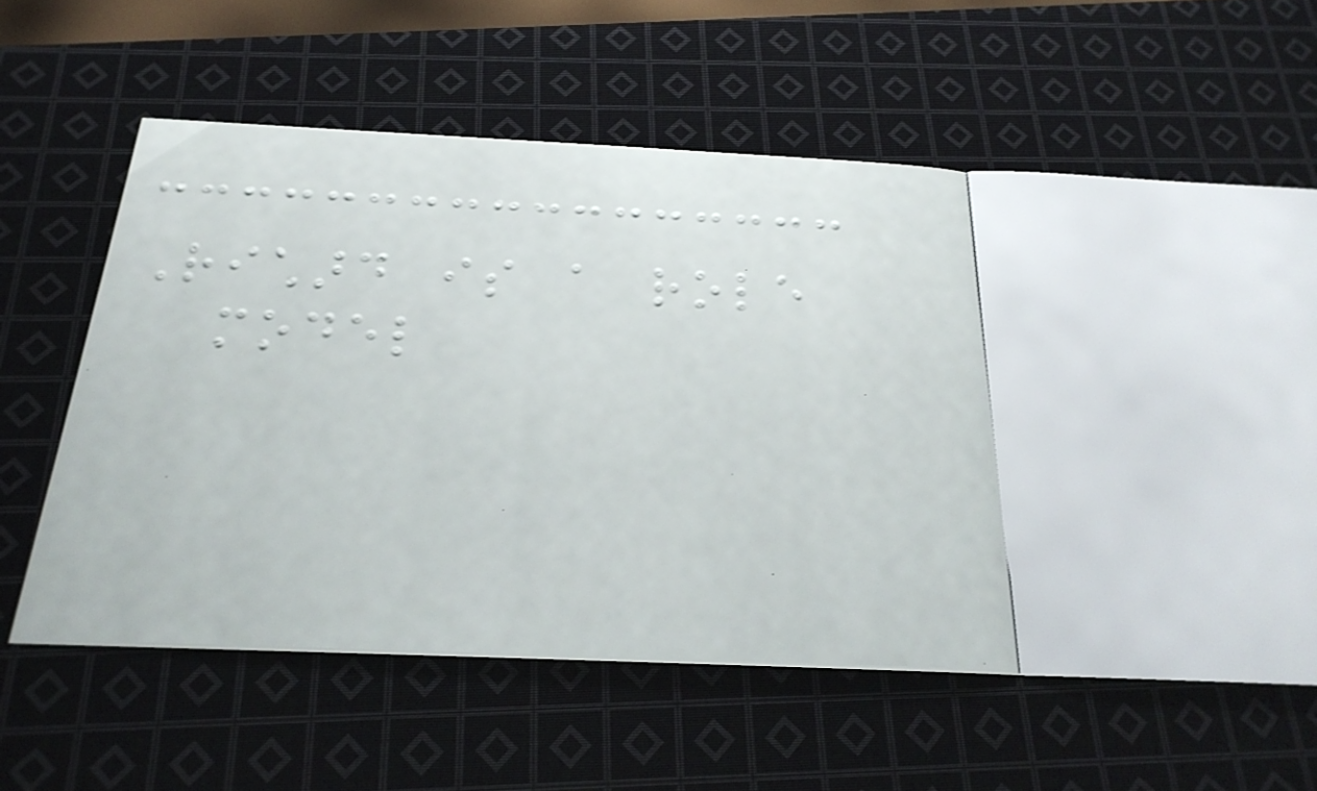Richard is a role
model
